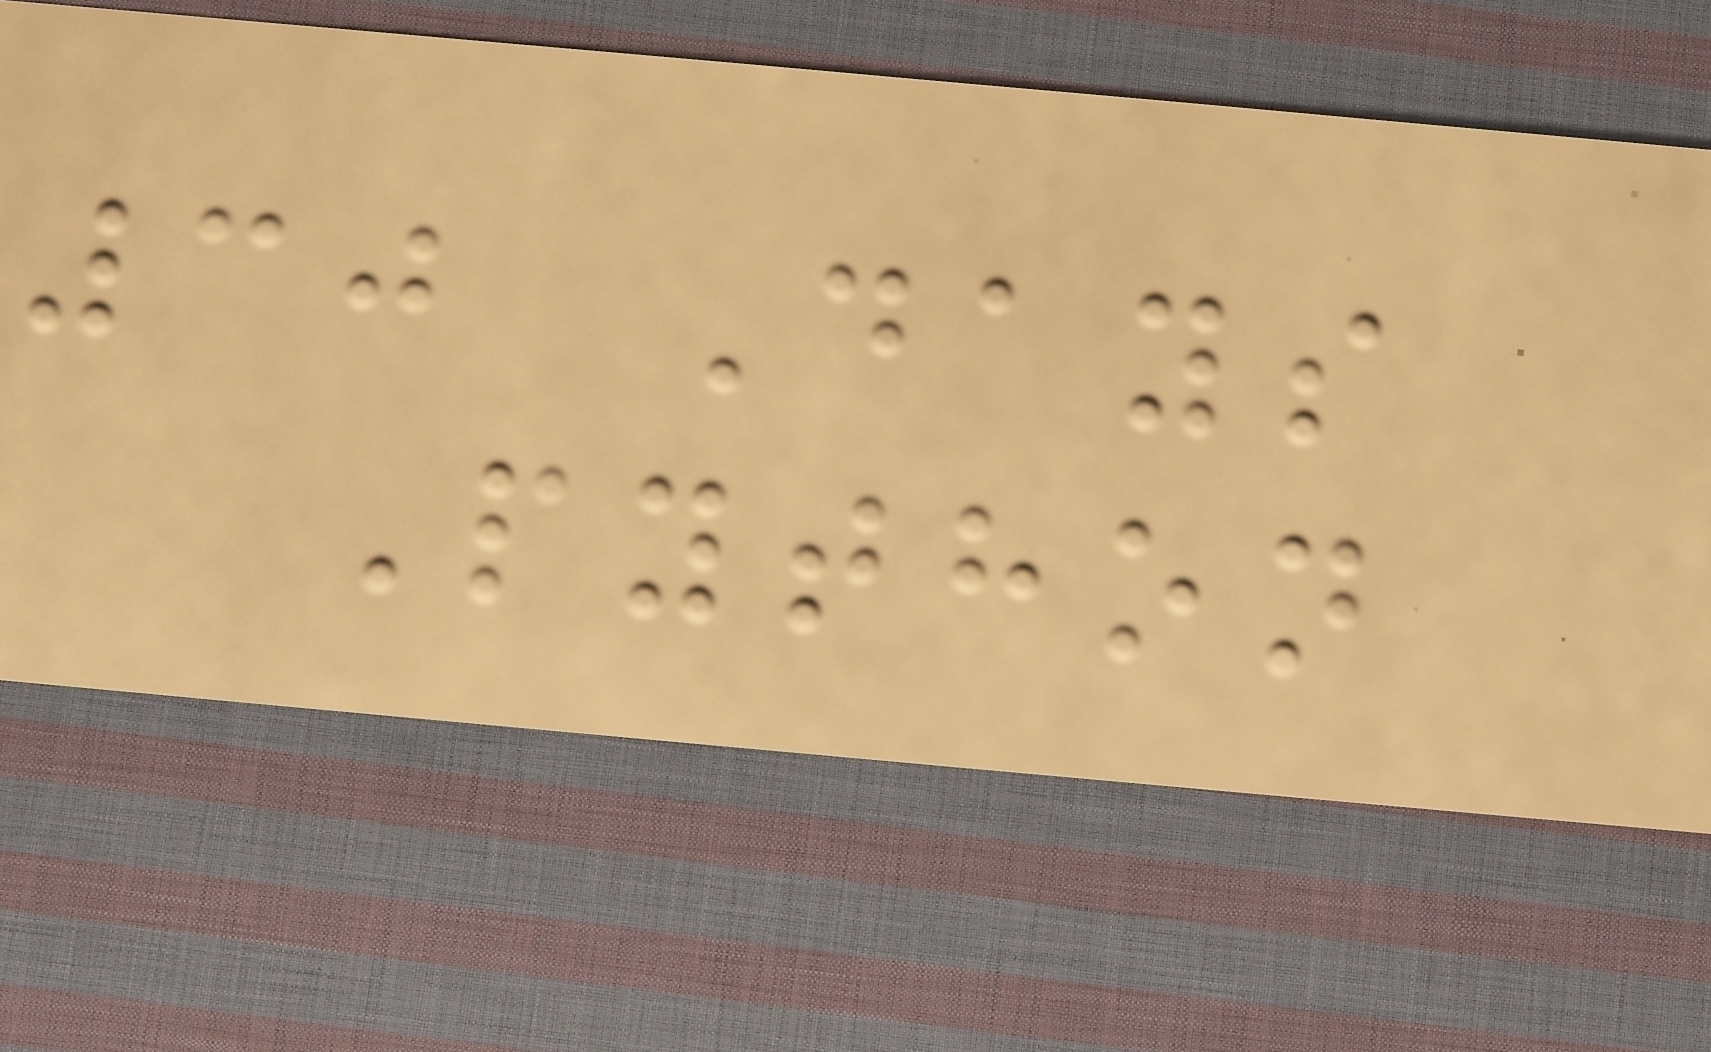30 Days
Python
